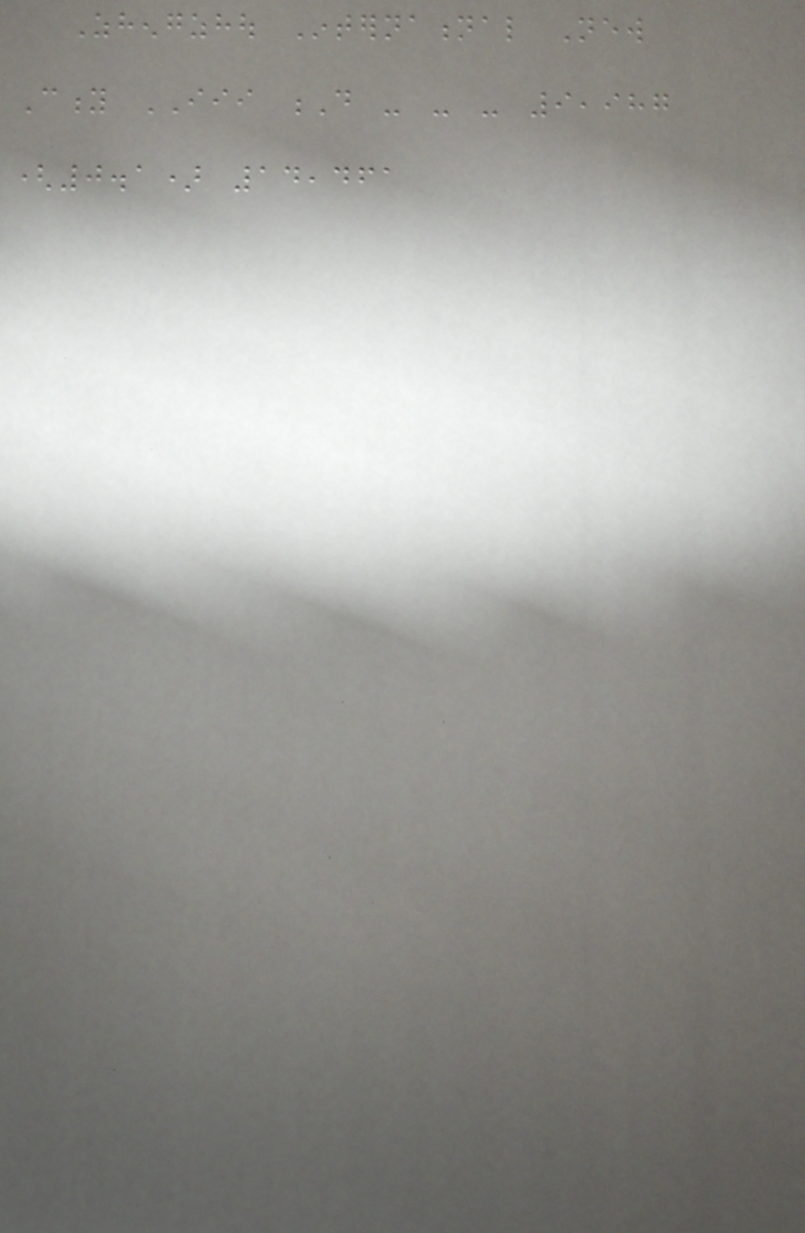Zhengzhou International New
City III D - - - 9,987
(0.1) 14,461
